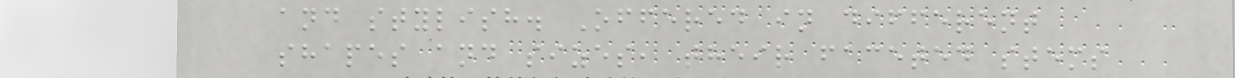and stylish. Offered in different
shapes and sizes, their faceted stems
